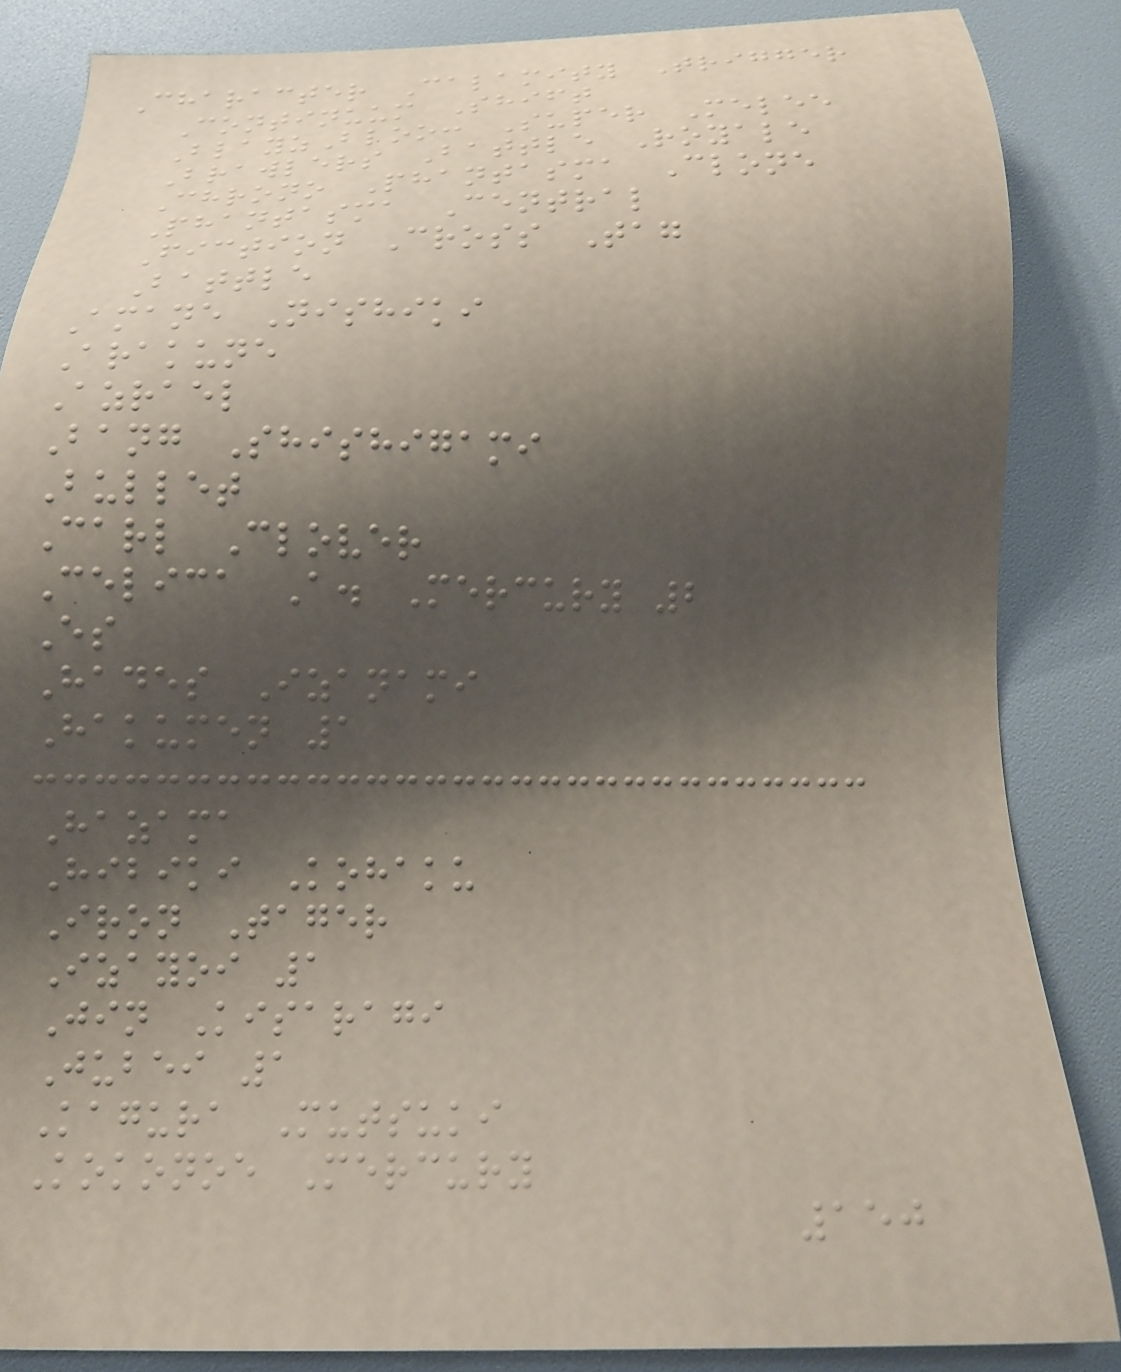Character Calamity Trigger
Continuum Shift
BlayzBloo: Super Melee
Brawlers Battle Royale
Chrono Phantasma Clone
Phantasma Central
Fiction Cross Tag
Battle
Amane Nishiki
Arakune
Azrael
Bang Shishigami
Bullet
Carl Clover
Celica A. Mercury 2
Es
Hades Izanami
Hakumen 1
Hazama
Hibiki Kohaku
Iron Tager
Izayoi 1
Jin Kisaragi
Jubei 1
Kagura Mutsuki
Kokonoe Mercury
150
